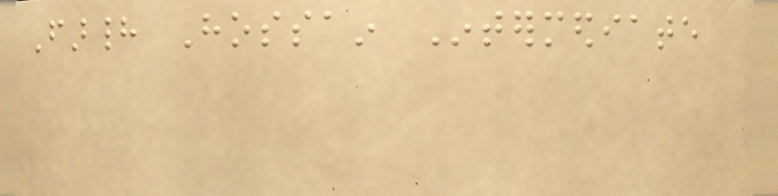Farhad Hossain Intermediate
